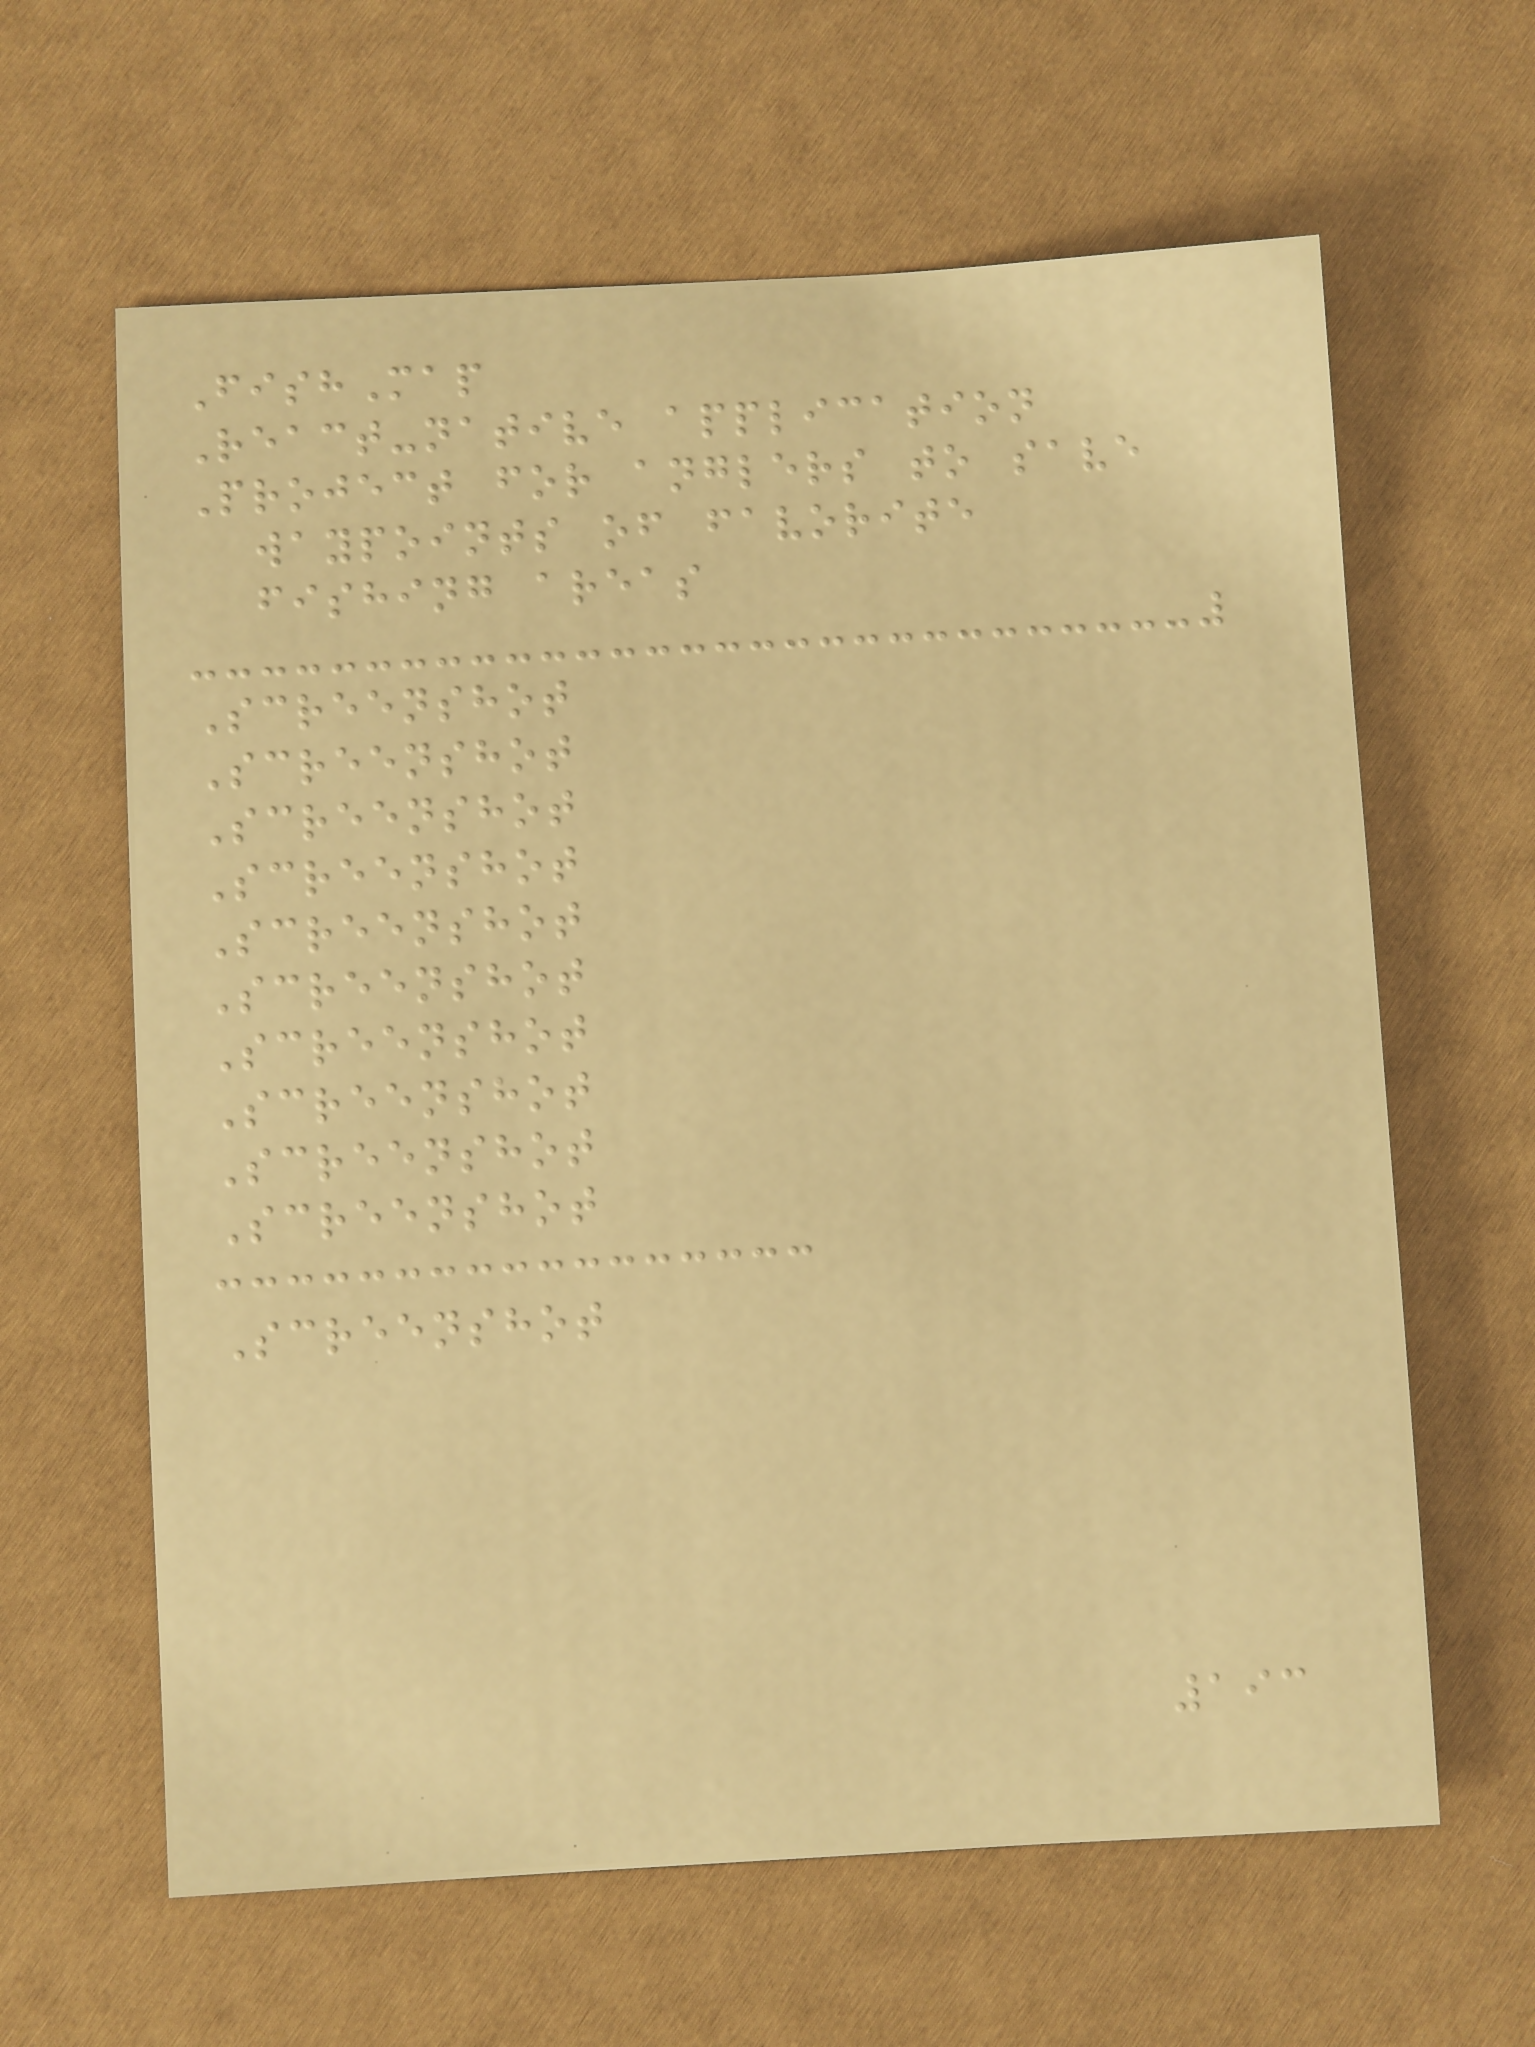FishMap
React-native application
Project for anglers to save
waypoints of favorite
fishing areas
Screenshot
Screenshot
Screenshot
Screenshot
Screenshot
Screenshot
Screenshot
Screenshot
Screenshot
Screenshot
Screenshot
193
